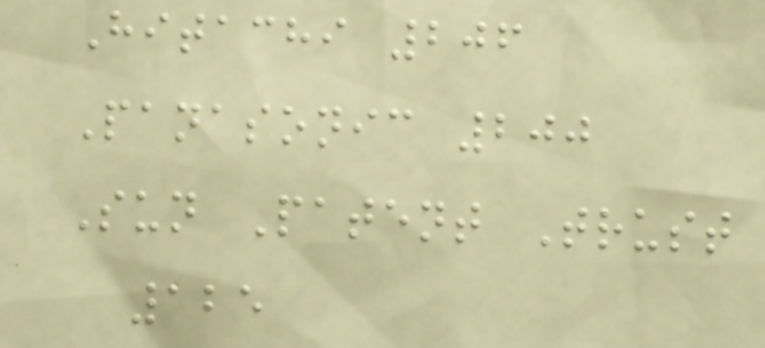Hitachi 206
Panasonic 200
Sun Patent Trust
125
